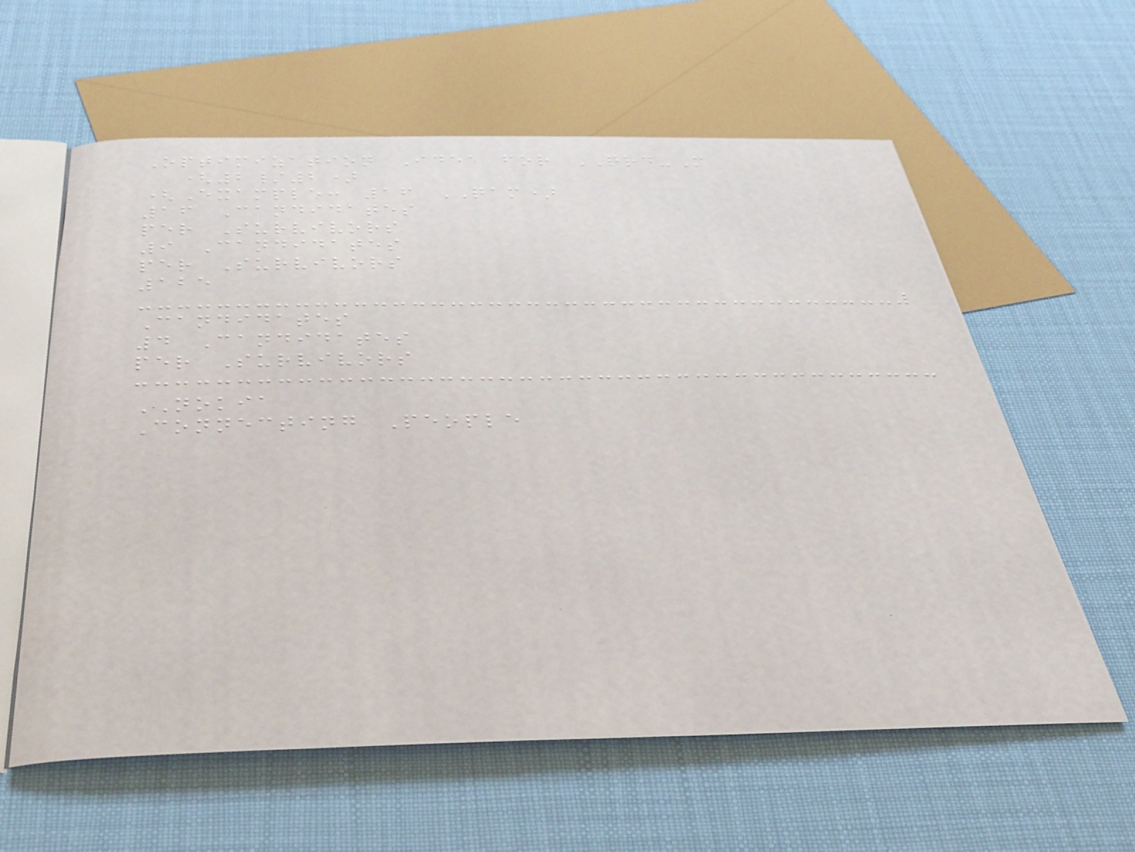Optimization Idea for QRD-M
(2/2)
(Example: 16 QAM)
16 Candidates
per Survivors
9 Candidates
per Survivors
125
Candidates
4 Candidates
per Survivors
NOKIA
Connecting People
